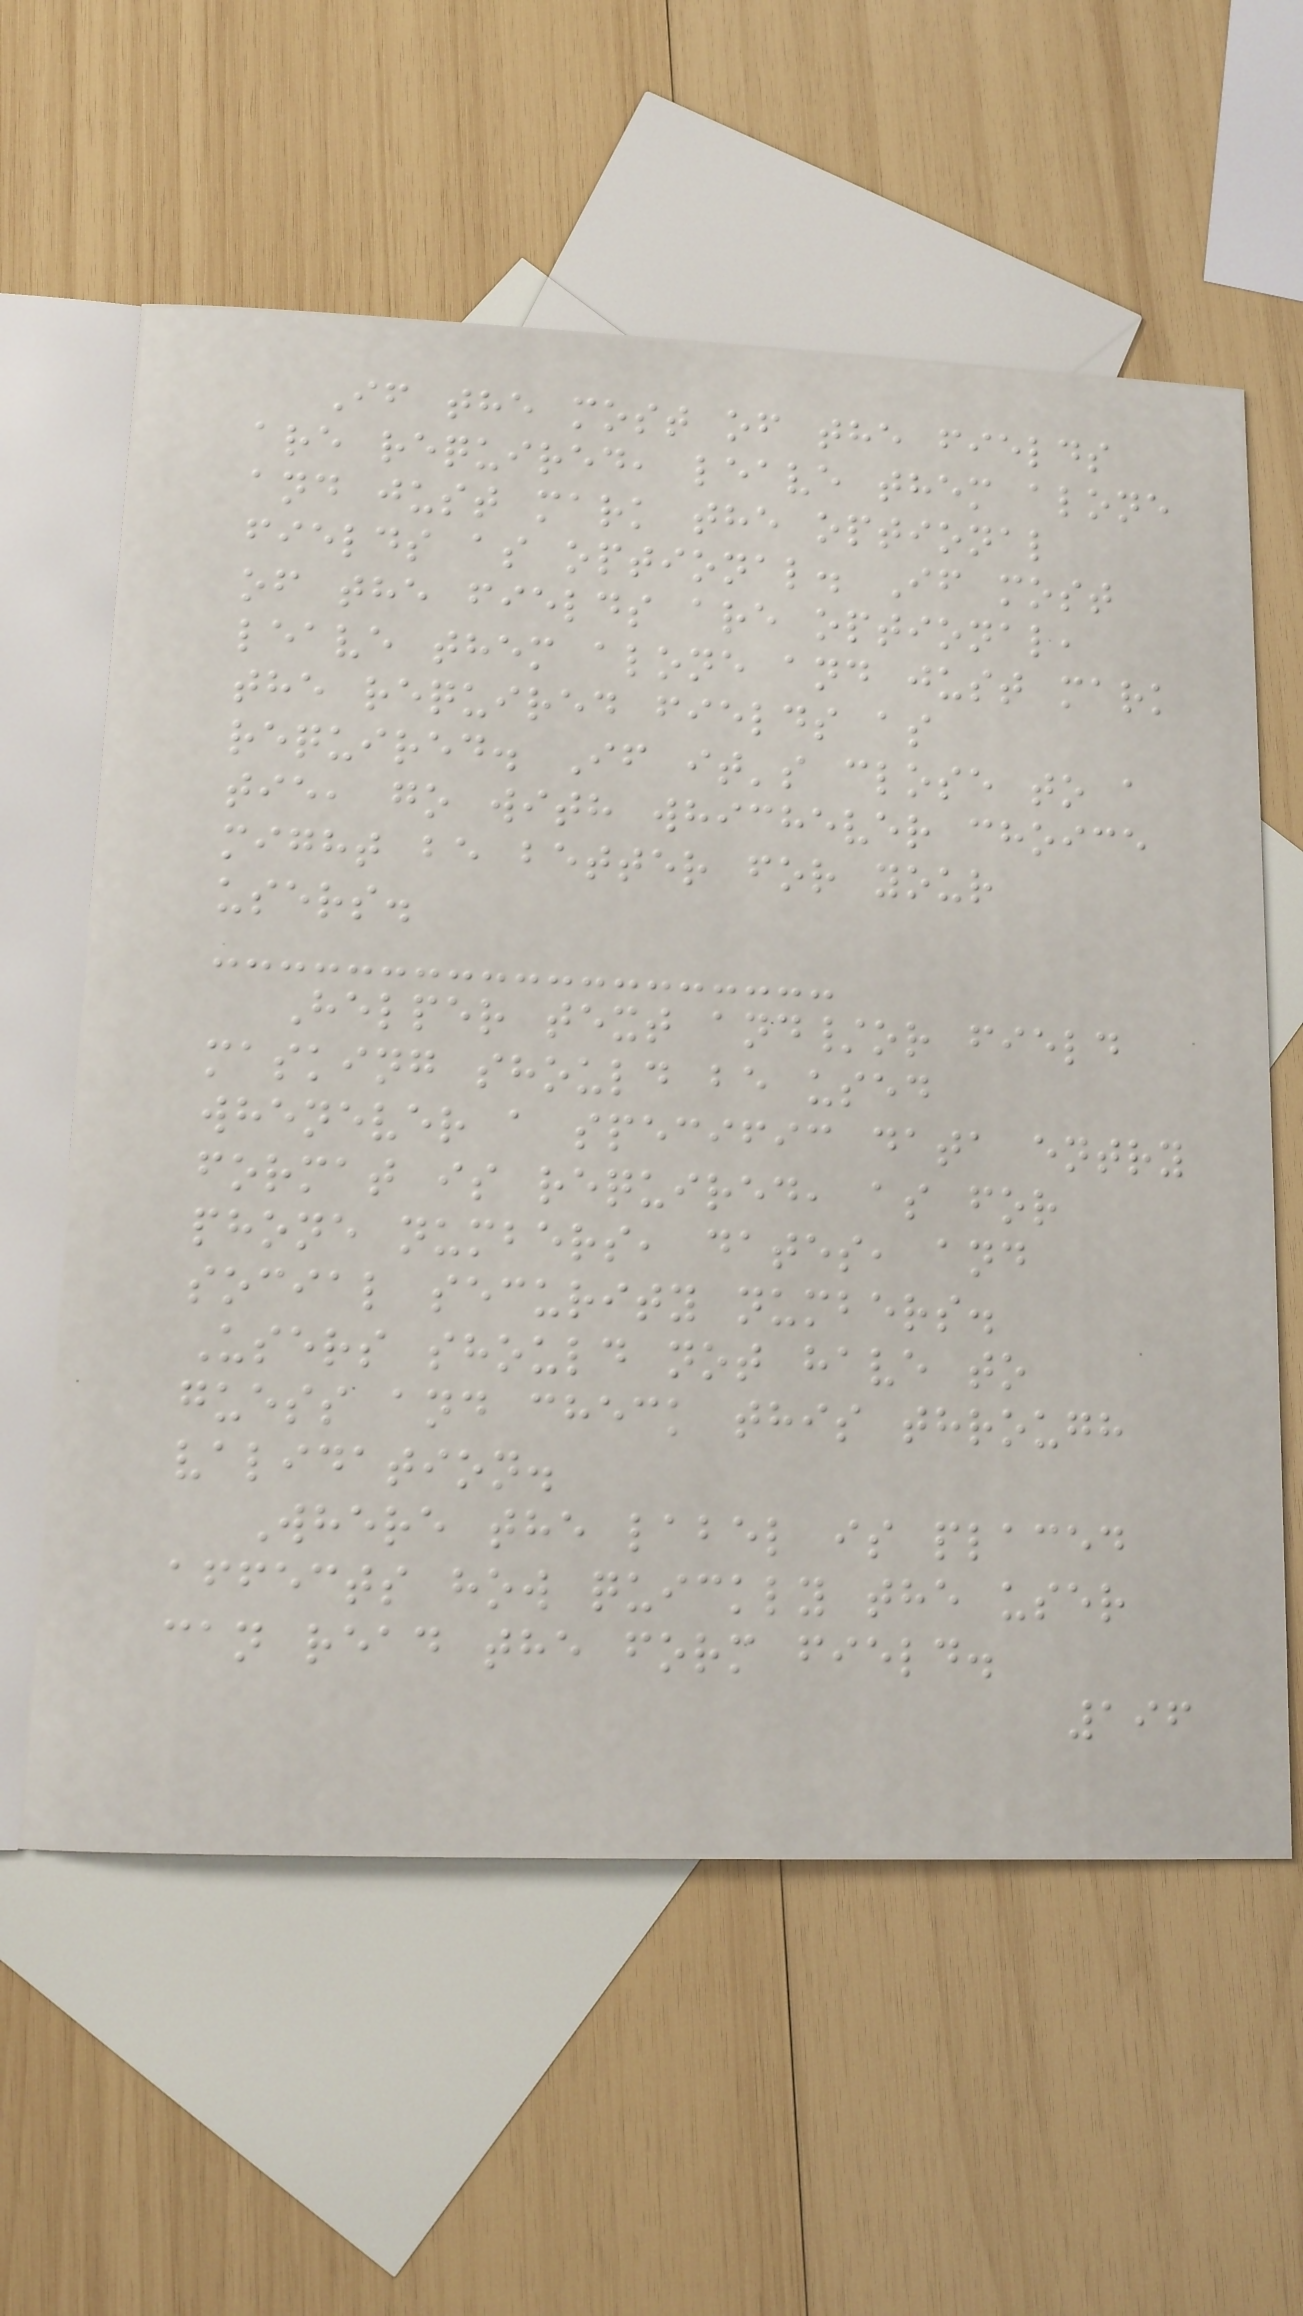If the most of the fields
are required, leave them alone
and just mark the optional
fields as optional. If most
of the fields are optional,
leave them alone and just mark
the required fields as
required. If it's close to a
tie, go with whichever choice
might be better for your
users.
Helper text and/or field
masking should be used
whenever a specific data entry
format is required, as for
phone numbers, dates, and
social security numbers.
Users should not have to
guess and check this through
validation.
Where the label is placed
affects how quickly the user
can read the form field.
196
